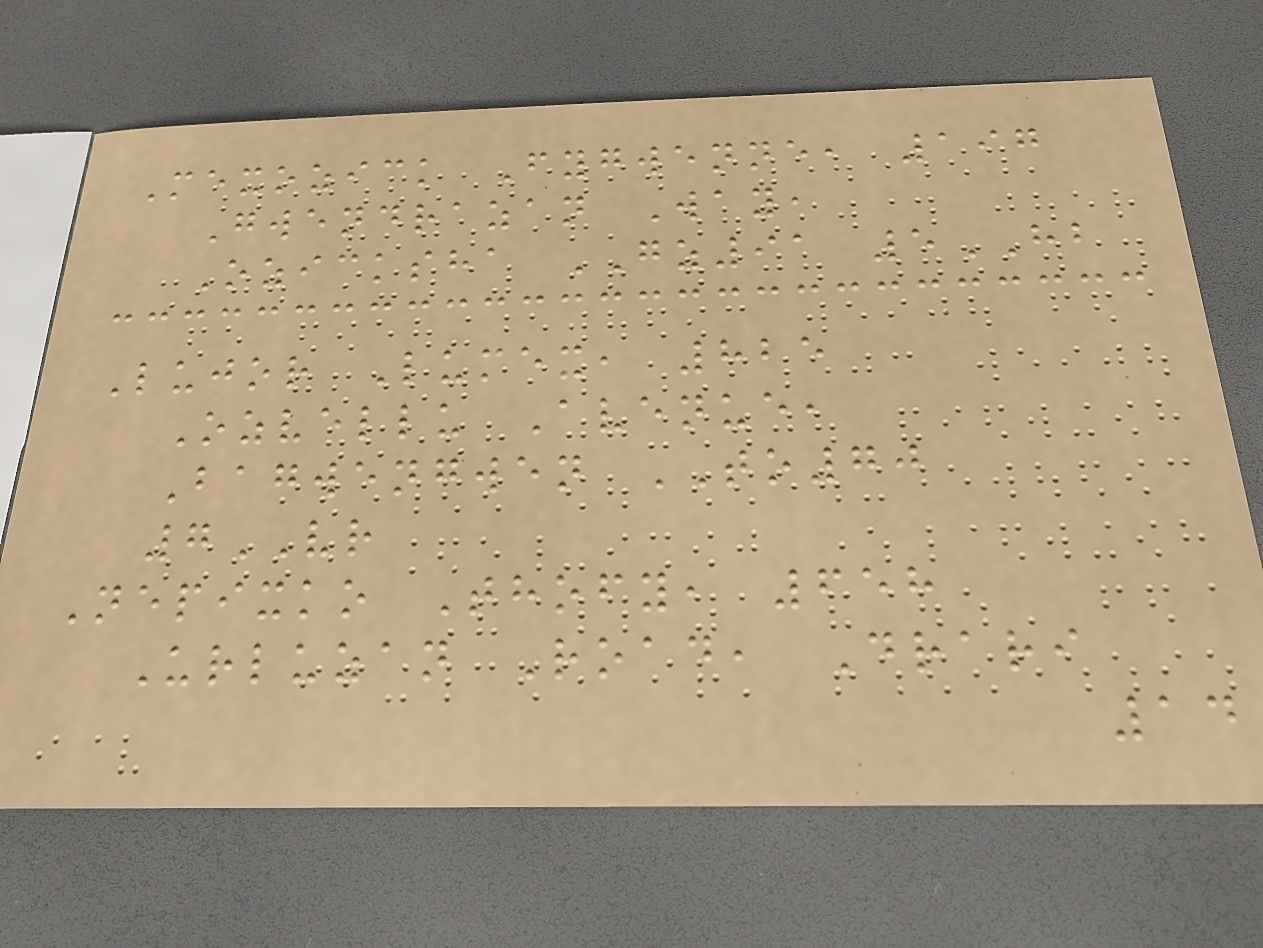Mexozick Fygwenne, 197
Gwendrazan Way,
Ozicksha GZ91 5HB
Lujor Lumex, 825
Ozvellu Avenue,
Bagwengwen TO70
7VR
Nepixko Thofy, 658
Urluzan Road, Drari
14
